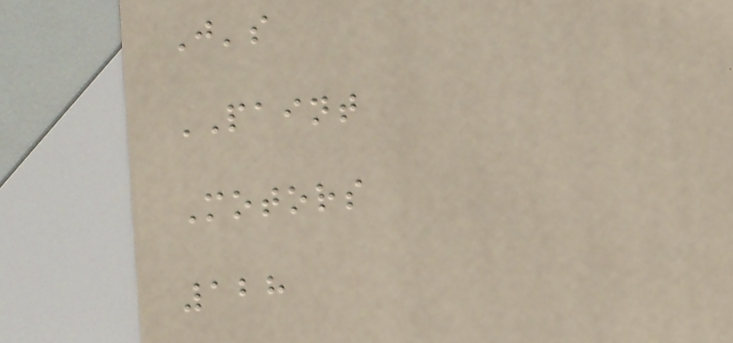J's
PAINT
Motors
128
